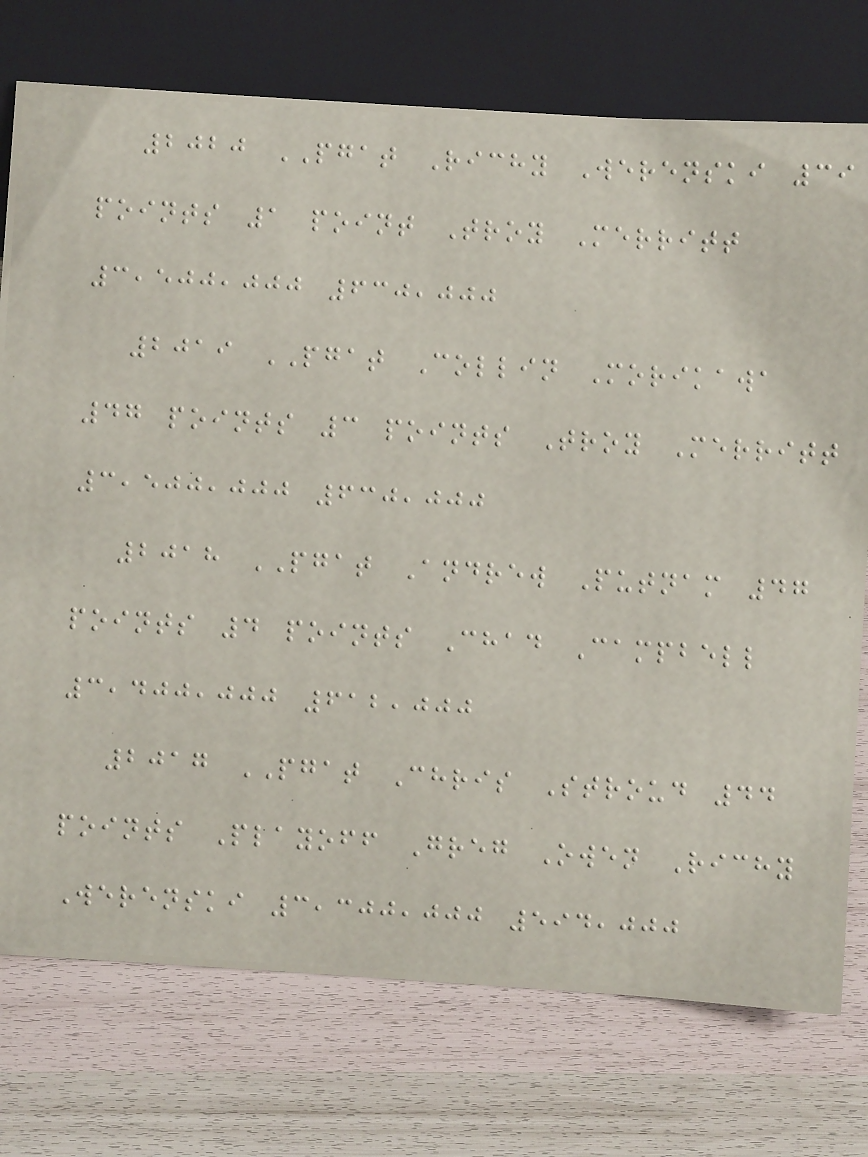2020 PGAT Richy Werenski 39
points 1 point Troy Merritt
3,500,000 630,000
2019 PGAT Collin Morikawa
47 points 3 points Troy Merritt
3,500,000 630,000
2018 PGAT Andrew Putnam 47
points 4 points Chad Campbell
3,400,000 612,000
2017 PGAT Chris Stroud 44
points Playoff Greg Owen Richy
Werenski 3,300,000 594,000
